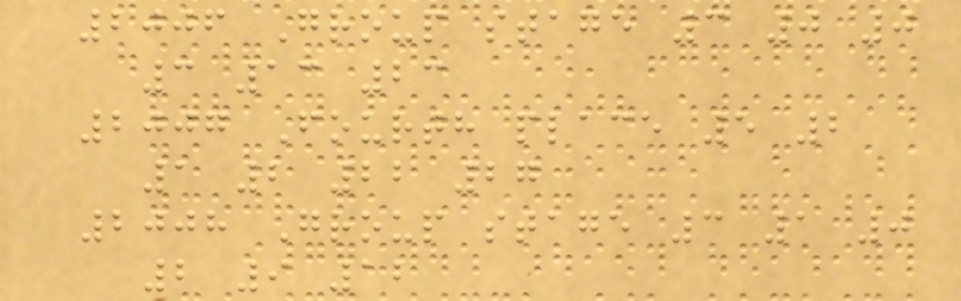2006 Group stage 3 0 0
3 13 23
2007 Fourth place 5 2
1 2 22 27
2008 Group stage 3 1 0
2 9 12
